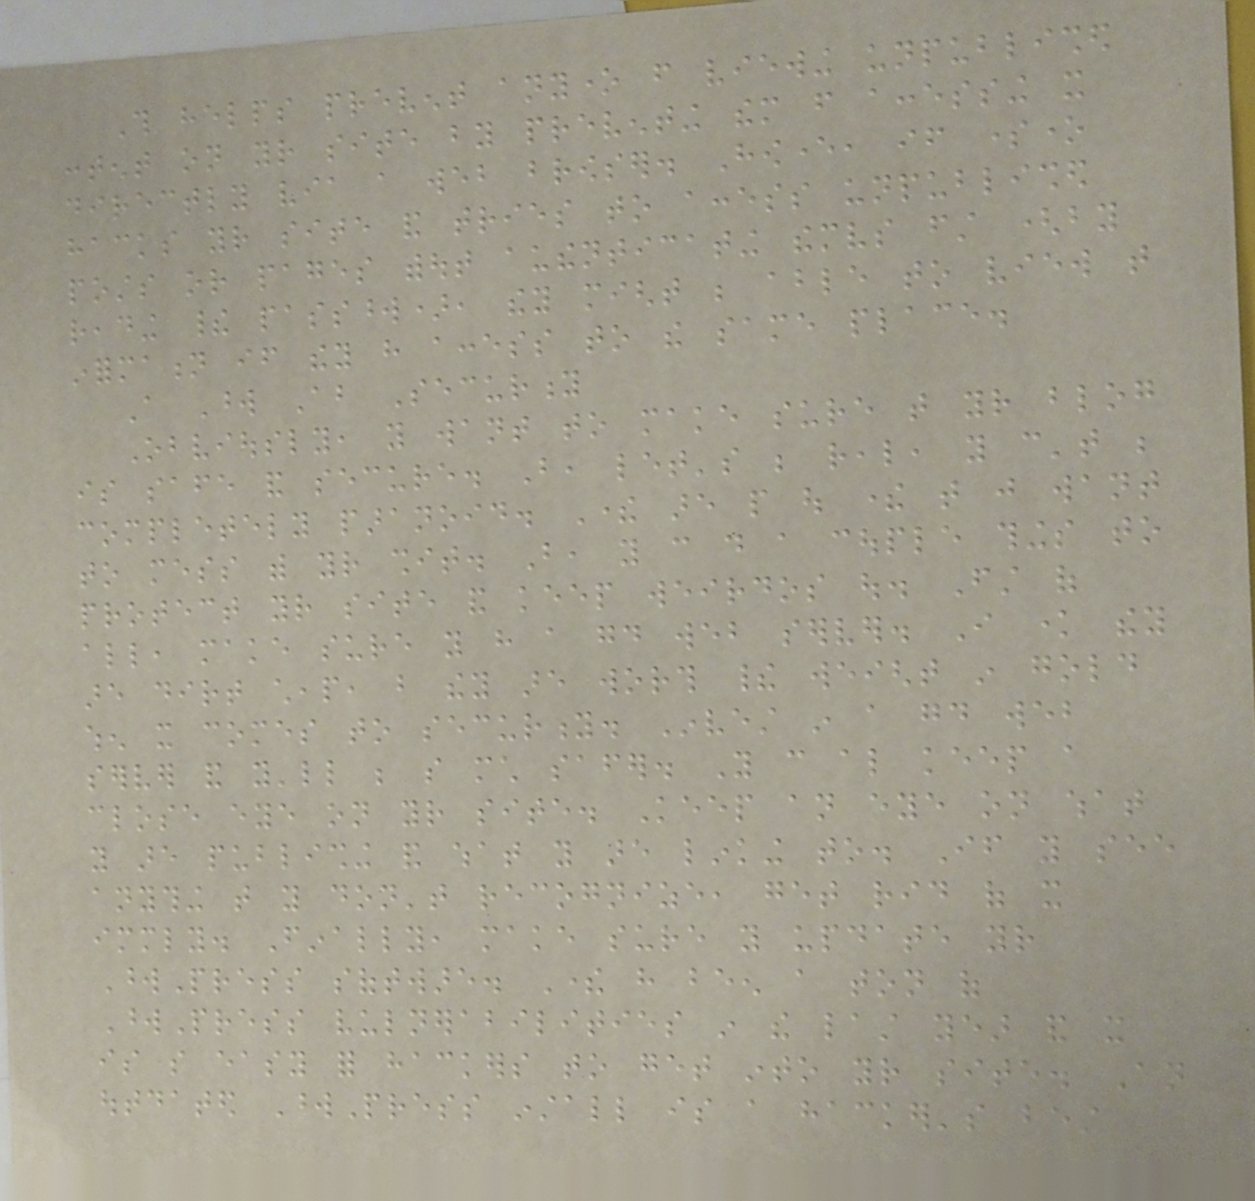This helps prevent anyone from viewing unpublished
content on your site by preventing them from accessing it
directly via a web browser. However, if someone
hacks your site and tries to access unpublished
posts or pages without authenticating themselves first (by
reading their password), they might be able to view that
information if they have access to the same place.
A Word About Security
Obviously, you want to make sure that your blog
is safe and secure. But, let's be real, you can't be
completely paranoid. There are people out there that just want
to mess with your shit. But, you can do a couple things to
protect your site and keep weirdos out. First of
all, make sure you have a good web server. I know they
are dirt cheap, but they are worth their weight in gold
when it comes to security. Invest in a good web
server and you'll be so much safer. You can also keep a
close eye on your site. Keep an eye on what
you are publishing and what you are linking to. If you see
anything that you don't recognize, get rid of it
immediately. Finally, make sure you update your
WordPress software. There have been a ton of
WordPress vulnerabilities in the last year and it
is so easy for hackers to get into your site. An
outdated WordPress install is a hacker's best
